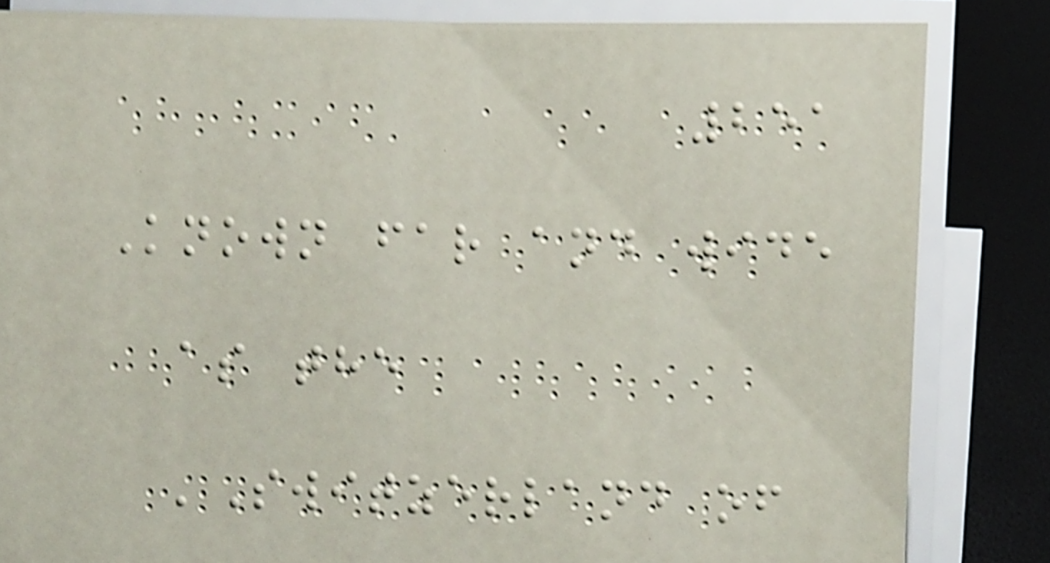251
Known far and wide
as the
'Switzerland of
